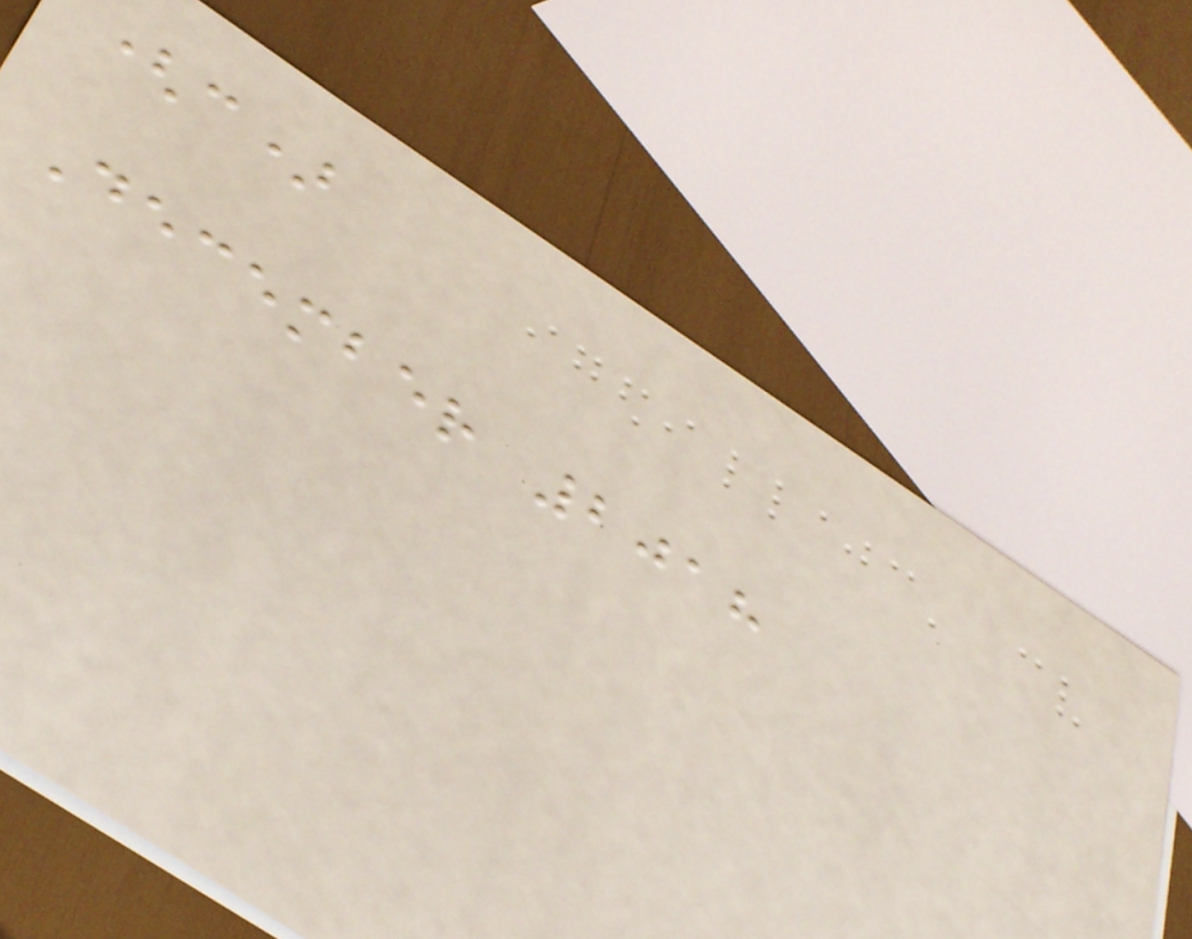(c)
December 2018
